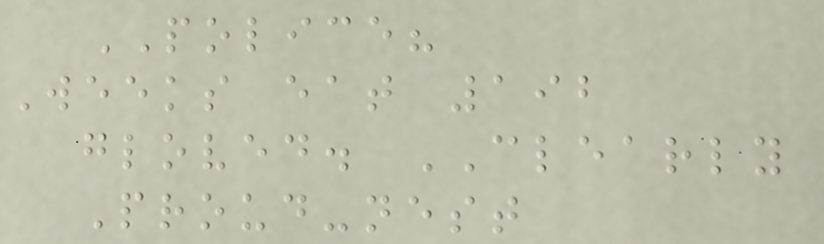POLICE?
Weeks eat 192
gloved. CLEARLY
Proud-nest
